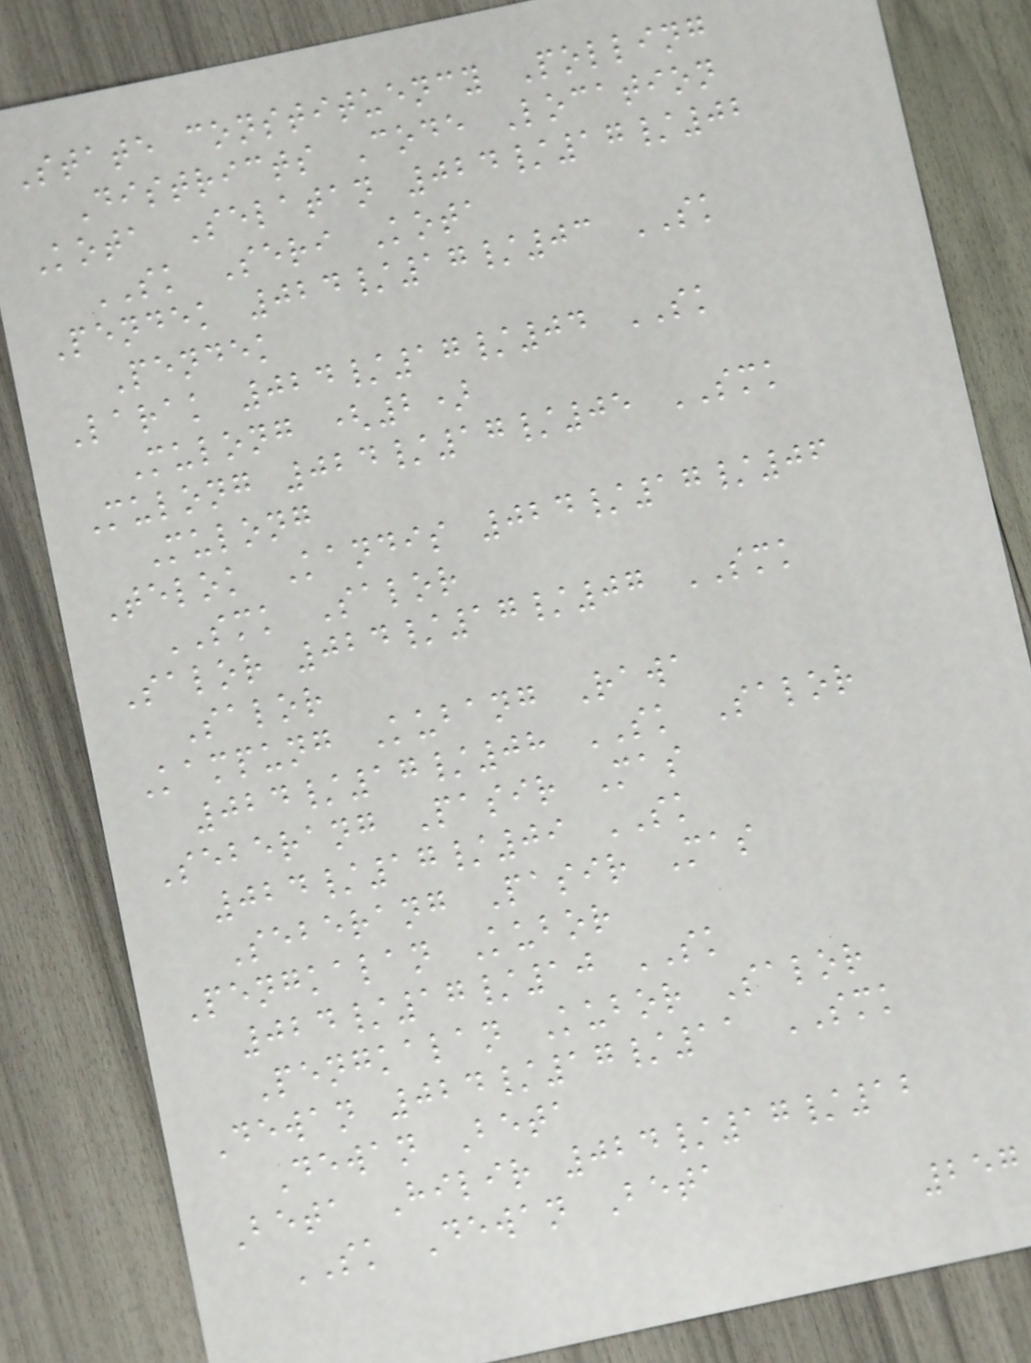State constituency Polling
Districts Code Location
Kota Selatan 024/17/02
SK Seri Kota
Pendek 024/17/03 SK
Pendek
Larak 024/17/04 SK
Mulong (2)
Mulong 024/17/05 SMK
Mulong
Telok Kandis 024/17/06
SMK Salor
Salor 024/17/07 SMK
Salor
Kampung Kubang Rawa
024/17/08 SK Salor
Seberang Pasir Mas
024/17/09 SK
Seberang Pasir Mas
Pengkalan Kubor
024/17/10 SK
Pengkalan Kubor Salor
Dewan 024/17/11 SMK
Dewan Beta
Beta Hilir 024/17/12
SK Dewan Beta
257
